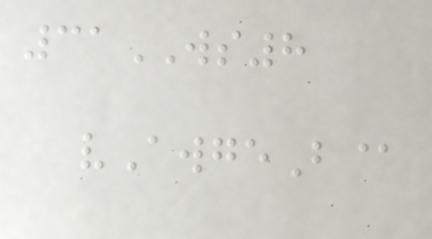31WS8
vAwgeB@
